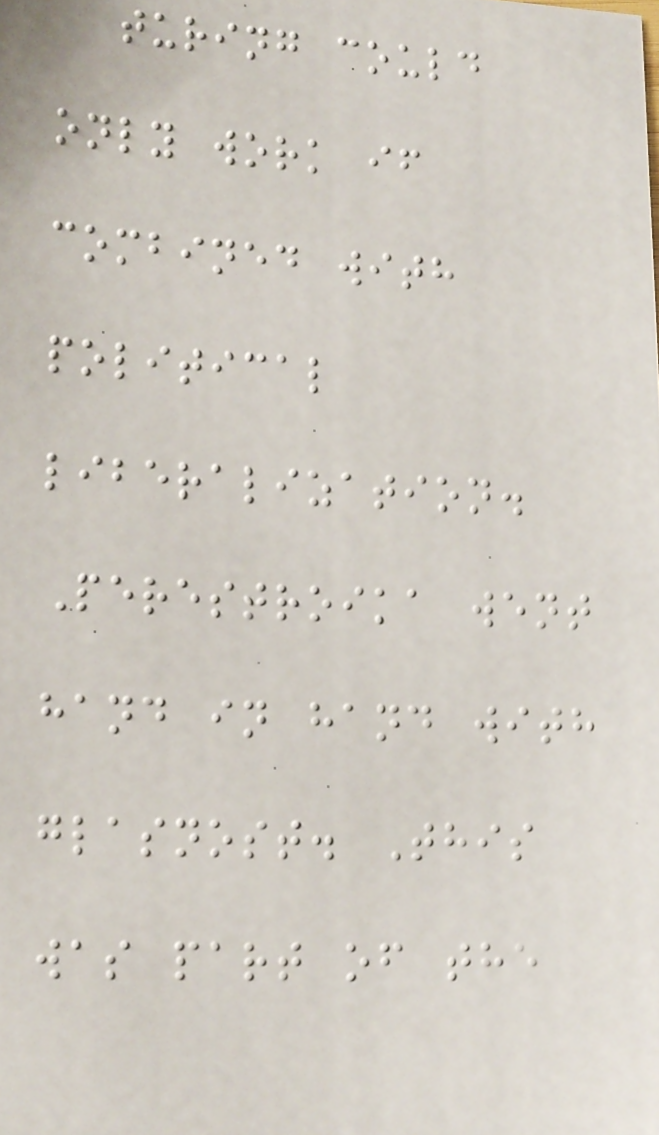turing could
only work if
combined with
political
liberalization.
Perestroika went
hand in hand with
glasnost. This
was part of the
